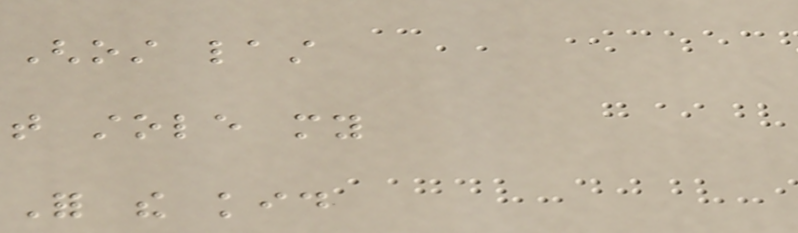Ghost last
that stole my
For the kid
